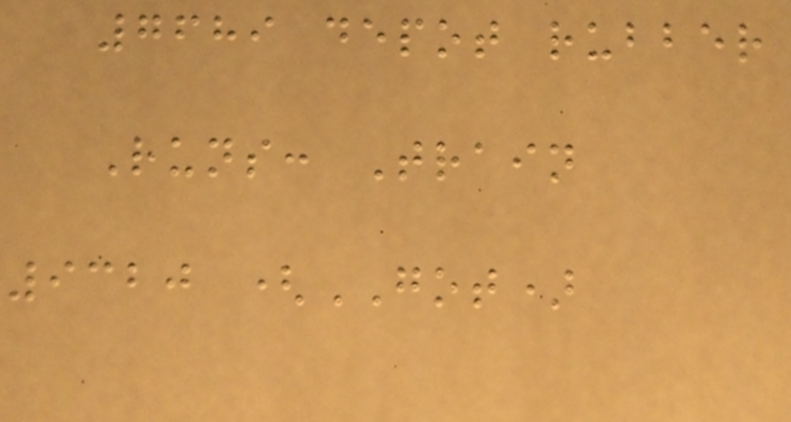7689 depot rubber
Runs: Train
9320 (GOT)
